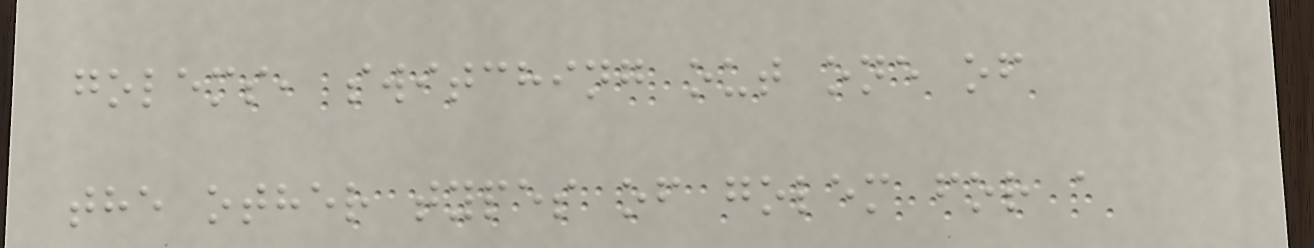golems, switching out one of
the other types of golem for a
